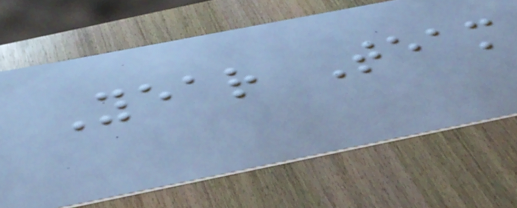Year Team
